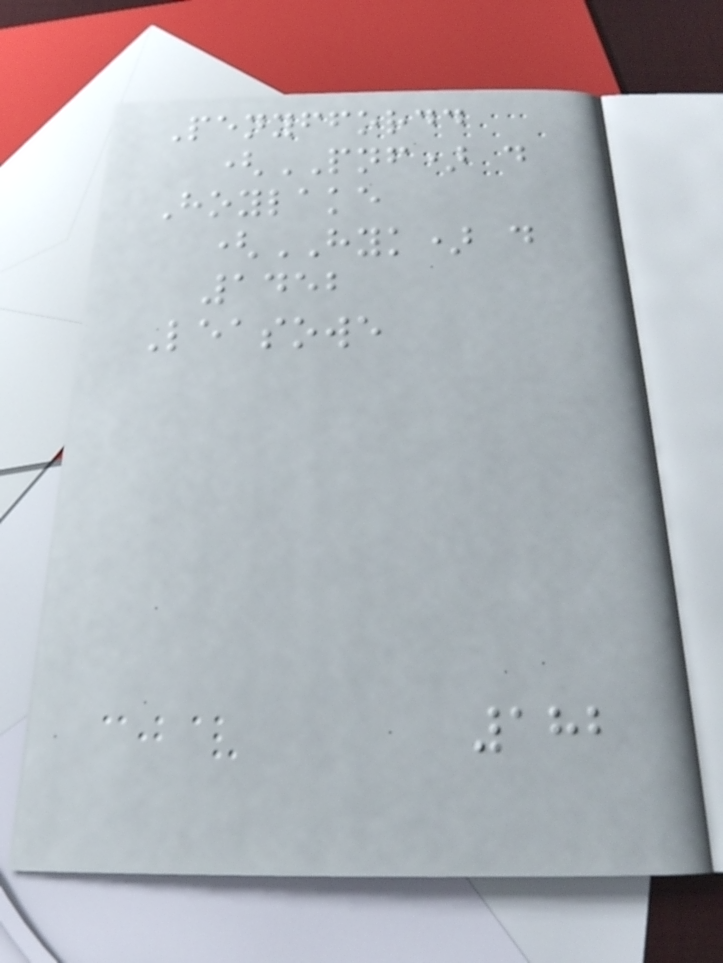Penyffordd
(PNF) d
Hoylake
(HYK) d
1452
Leasowe
182
